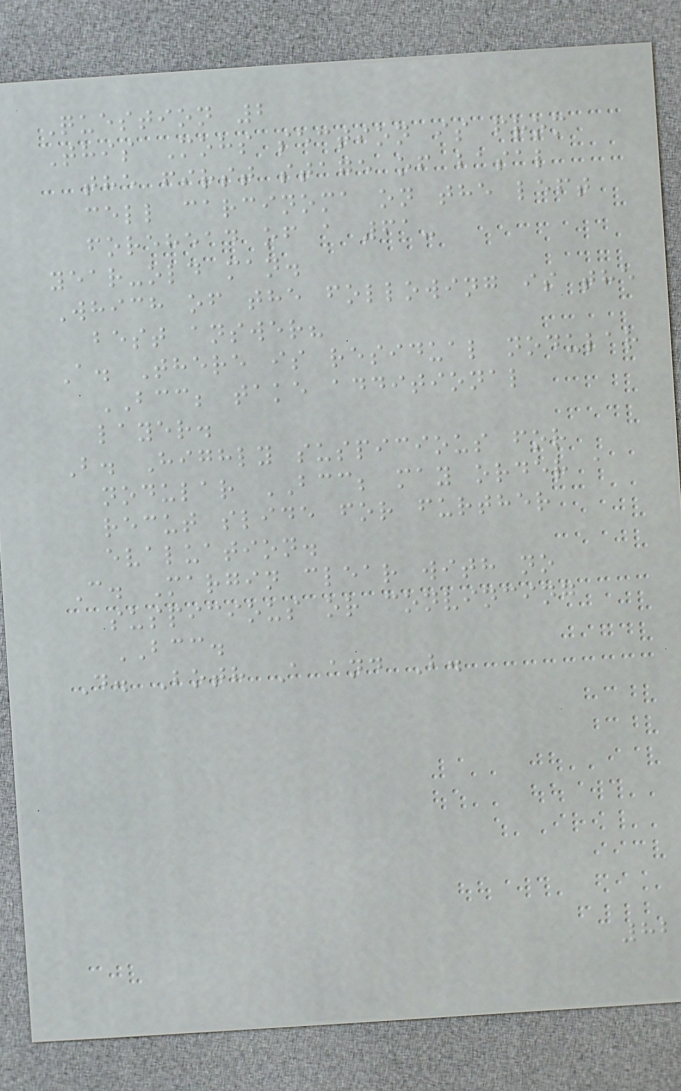Question 2
This Mohs section is from
the first stage of basal
cell carcinoma on the left
forehead of a 61-
year-old man.
Which of the following is the
best answer?
A. There is residual nodular
BCC; take additional
layer.
B. Highly suspicious for
nodular BCC; may order a
recut slide for further
evaluation.
C. Margin clear with no
suspicious or convincing
BCC.
D. Both A and B.
82
